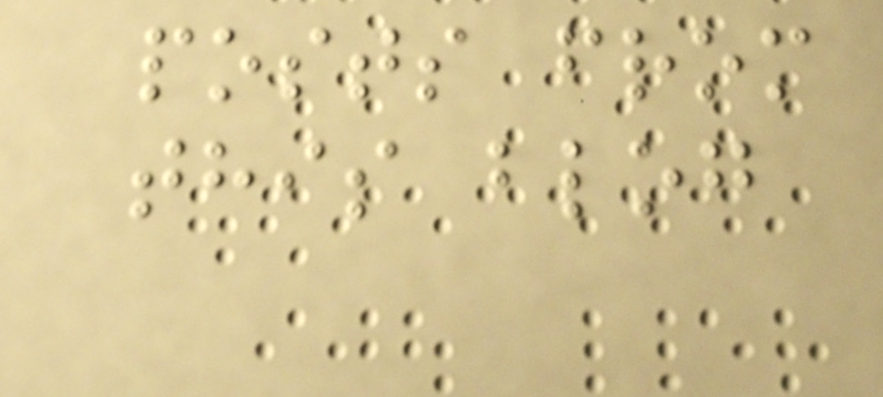posts from
this blog
